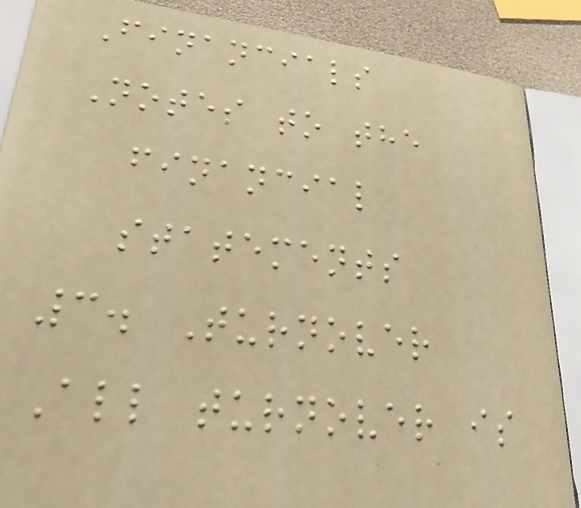Financials
Notes to the
financial
statements
3. Turnover
All turnover is
